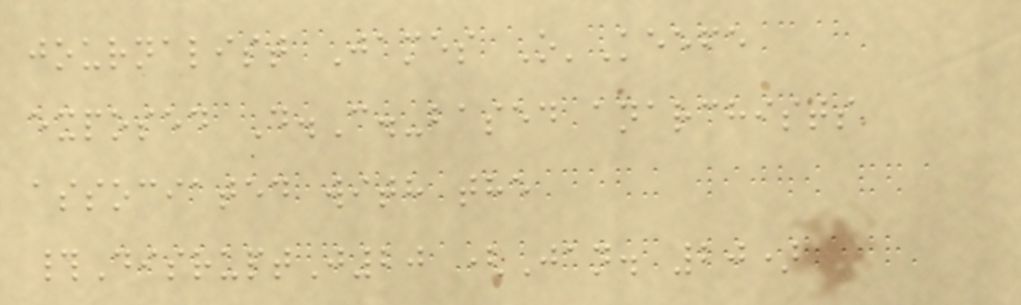journalist James O'Keefe
exposed D.C.-based anarchists
associated with the
#DisruptJ20 (Jan. 20)
